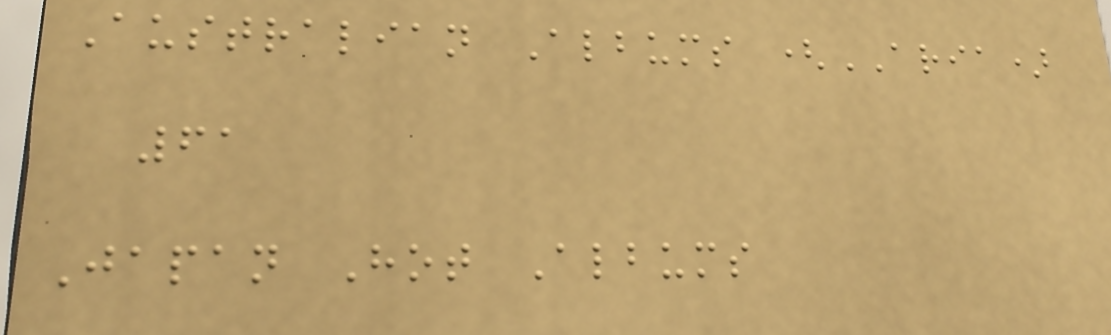Australian Albums (ARIA)
61
Japan Hot Albums
